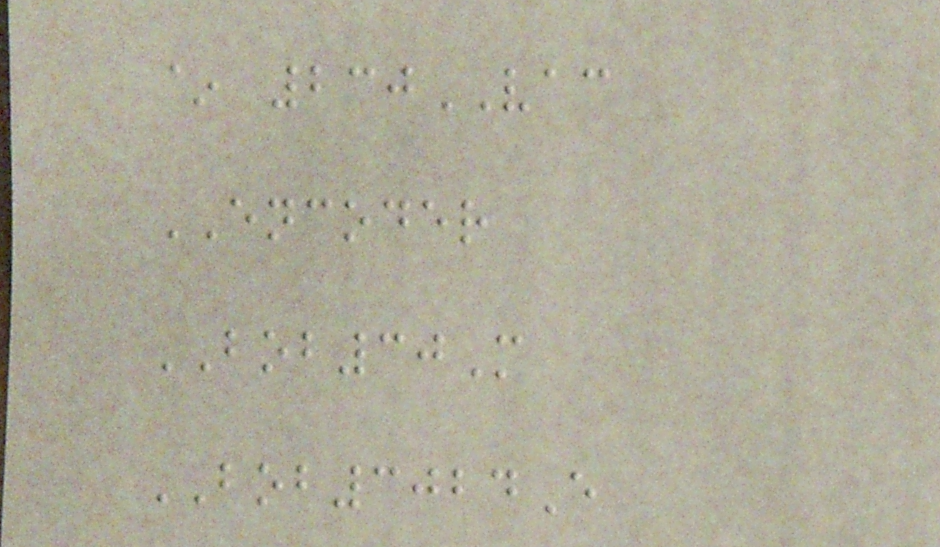~ 230VAC
ENCODER
BOB30M
BOB3024E
